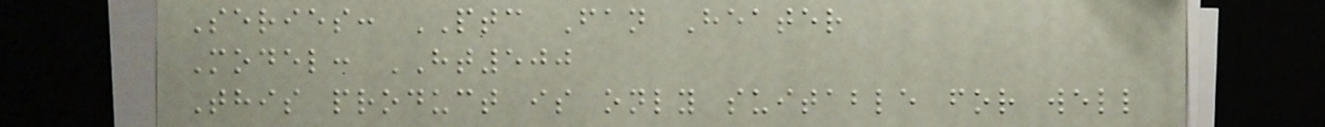Series: PTC Fan Heater
Model: HT500
This product is only suitable for well
